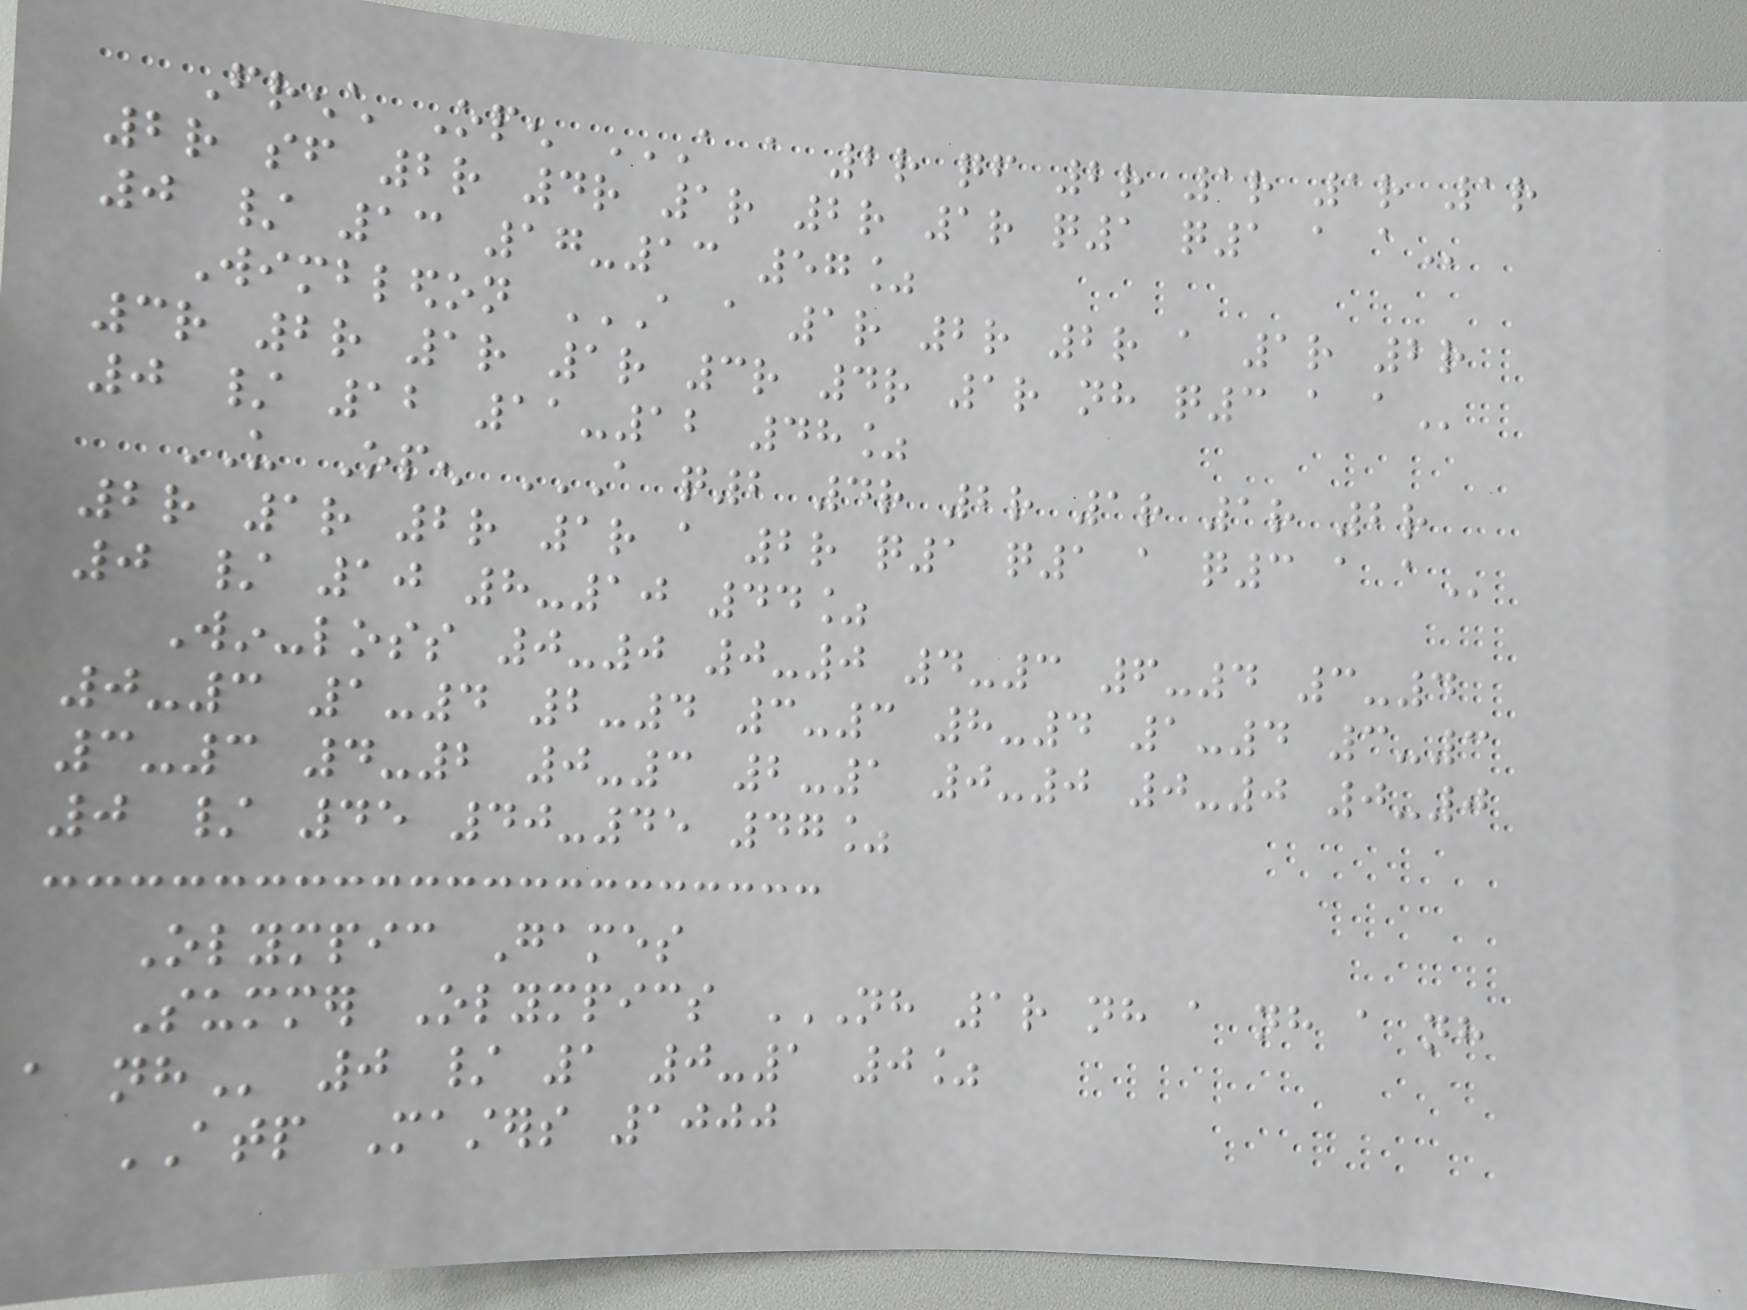French Open A A 2R QF 2R 1R 1R 1R
2R SF 2R 4R 1R 2R 1R Q1 Q1 A A
0 / 13 17-13 57%
Wimbledon A A 1R 2R 2R A 1R 2R
3R 2R 1R 1R 3R 4R 1R NH Q3 A A
0 / 12 11-12 48%
US Open A Q2 4R 2R 1R 1R 2R
2R 1R 2R 1R A 2R Q1 Q1 A Q3 A A
0 / 10 8-10 44%
Win-loss 0-0 0-0 4-3 6-4 3-4
0-3 1-4 2-4 3-3 8-4 1-4 3-3
3-3 4-2 0-3 2-1 0-0 0-0 0-0
0 / 45 40-45 47%
Olympic Games
Summer Olympics NH 1R NH A NH A NH
A NH 0 / 1 0-1 0%
ATP Masters 1000
